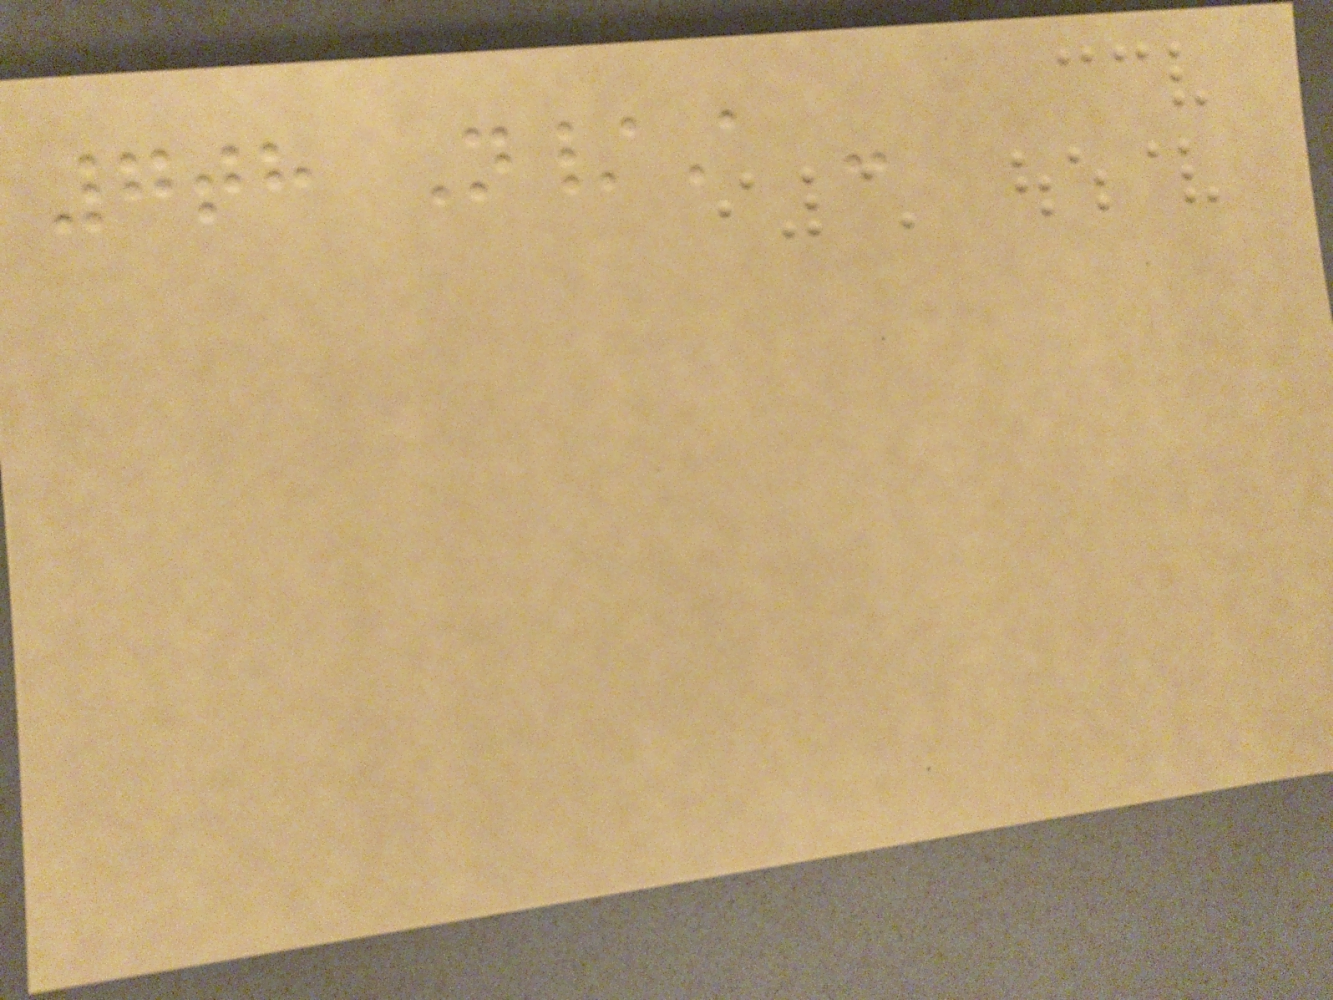7th N/A -
